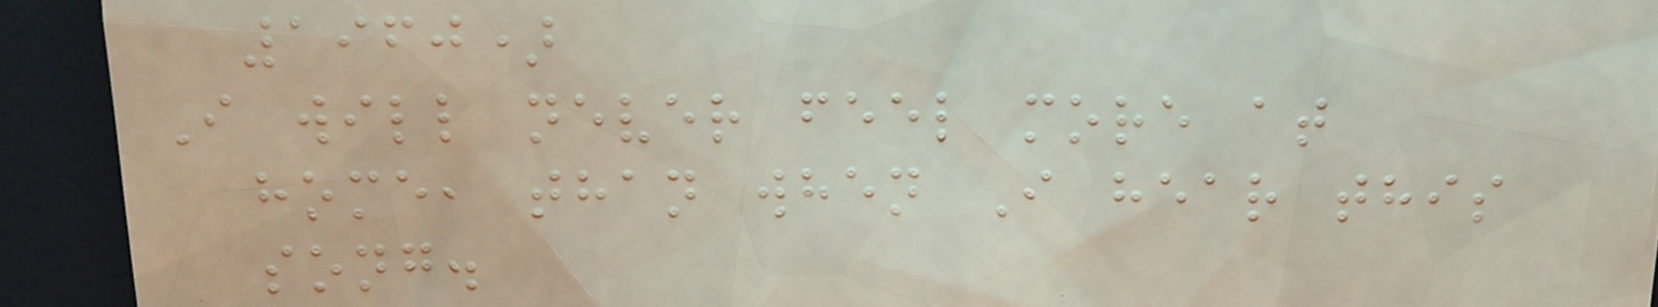1960)
I will never feel more at
home, than when I hear this
song.
